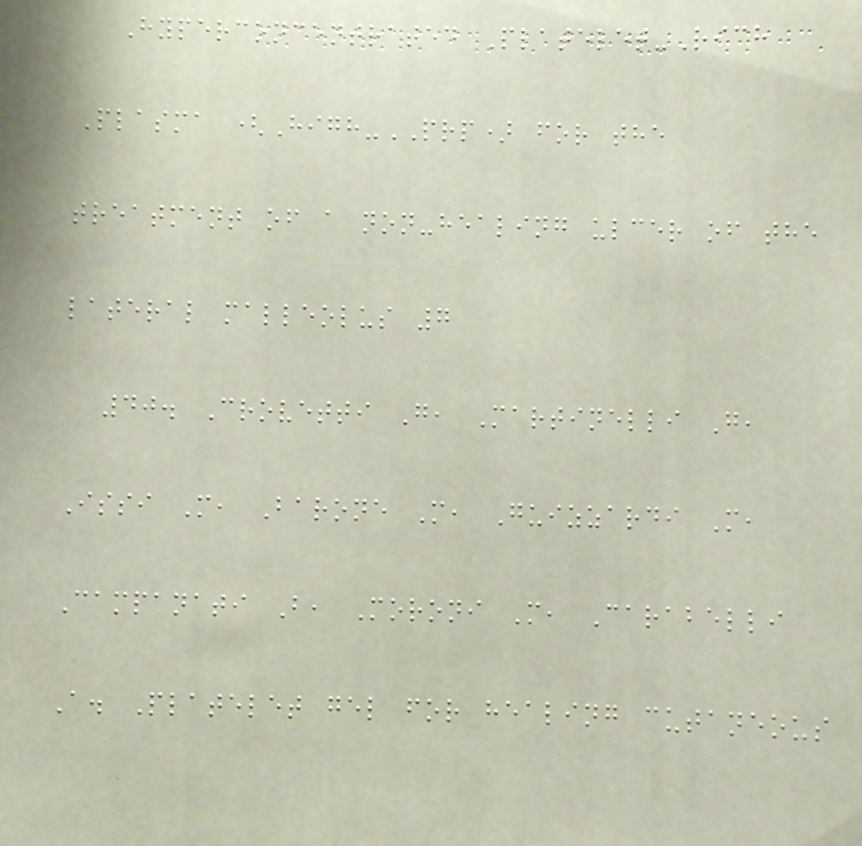Hyperconcentrated Platelet-Rich
Plasma (High-PRP) for the
treatment of a non-healing ulcer of the
lateral malleolus 7
40. Crovetti G, Martinelli G,
Issi M, Barone M, Guizzardi M,
Campanati B, Moroni M, Carabelli
A. Platelet gel for healing cutaneous
